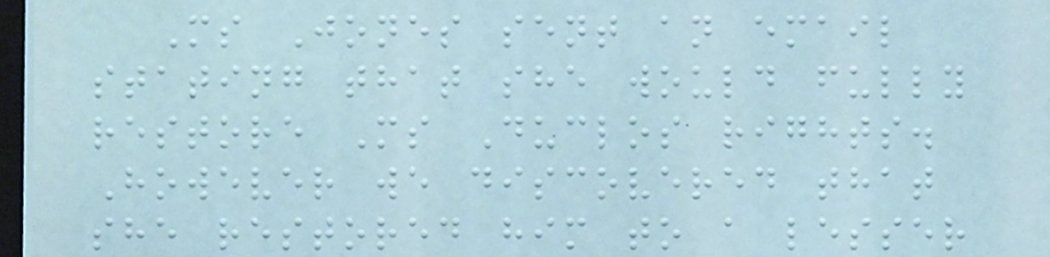Ms Jones sent an email
stating that she would fully
restore Ms Duclos rights.
However we discovered that
she restored him to a lesser
